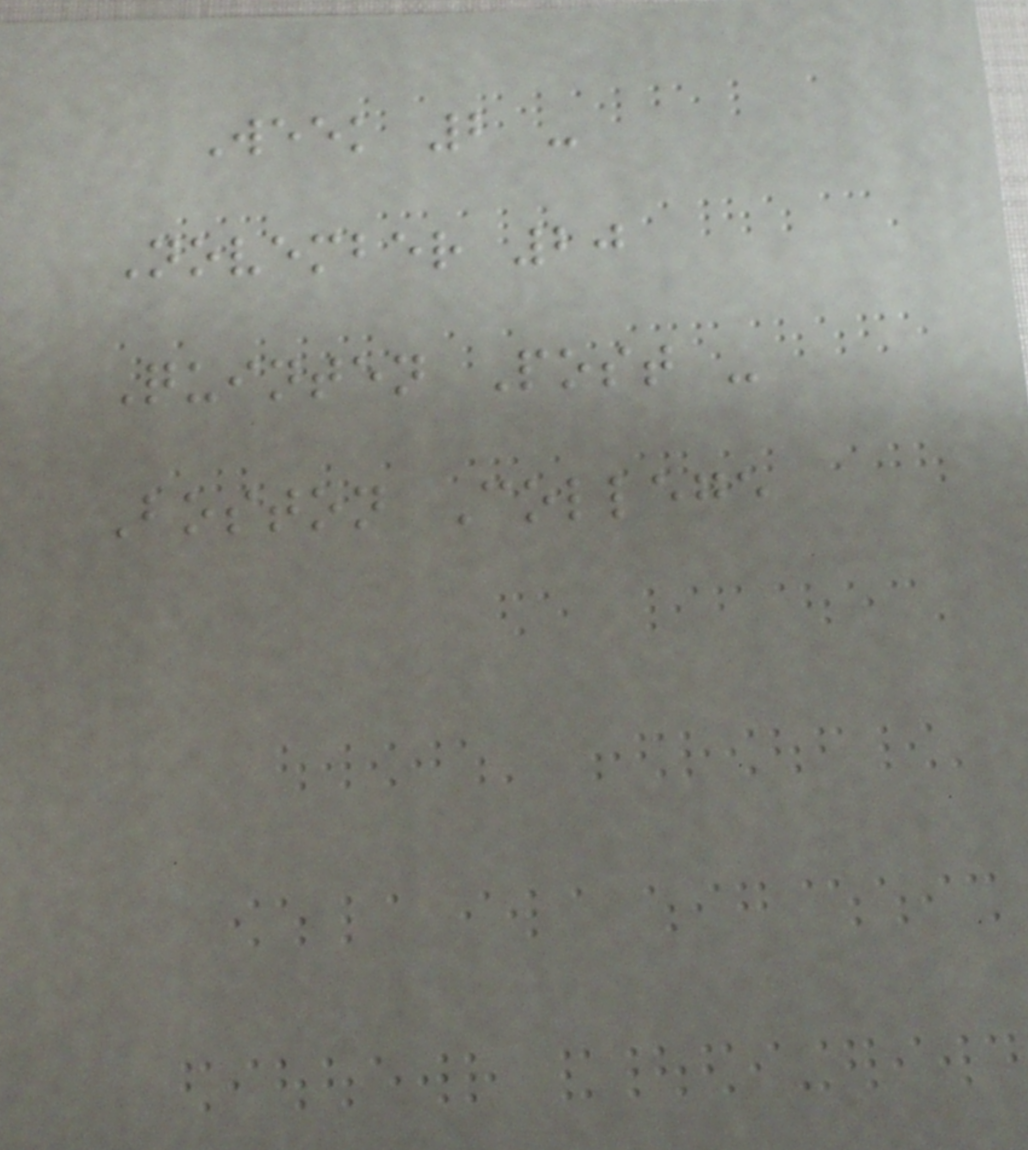Week 2 -
November 20
Quinten Post -
Boston College
